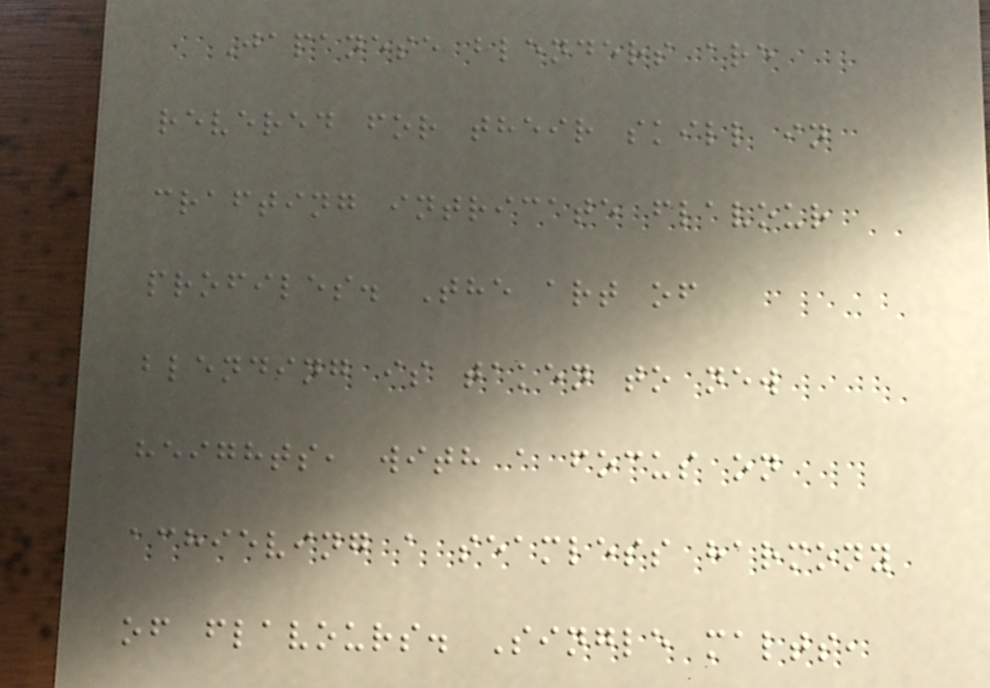Japanese blenders are
revered for their skill in
crafting intricate flavour
profiles. The art of
blending is taken to new
heights, with a focus on
achieving a seamless harmony
of flavours. Single malts,
